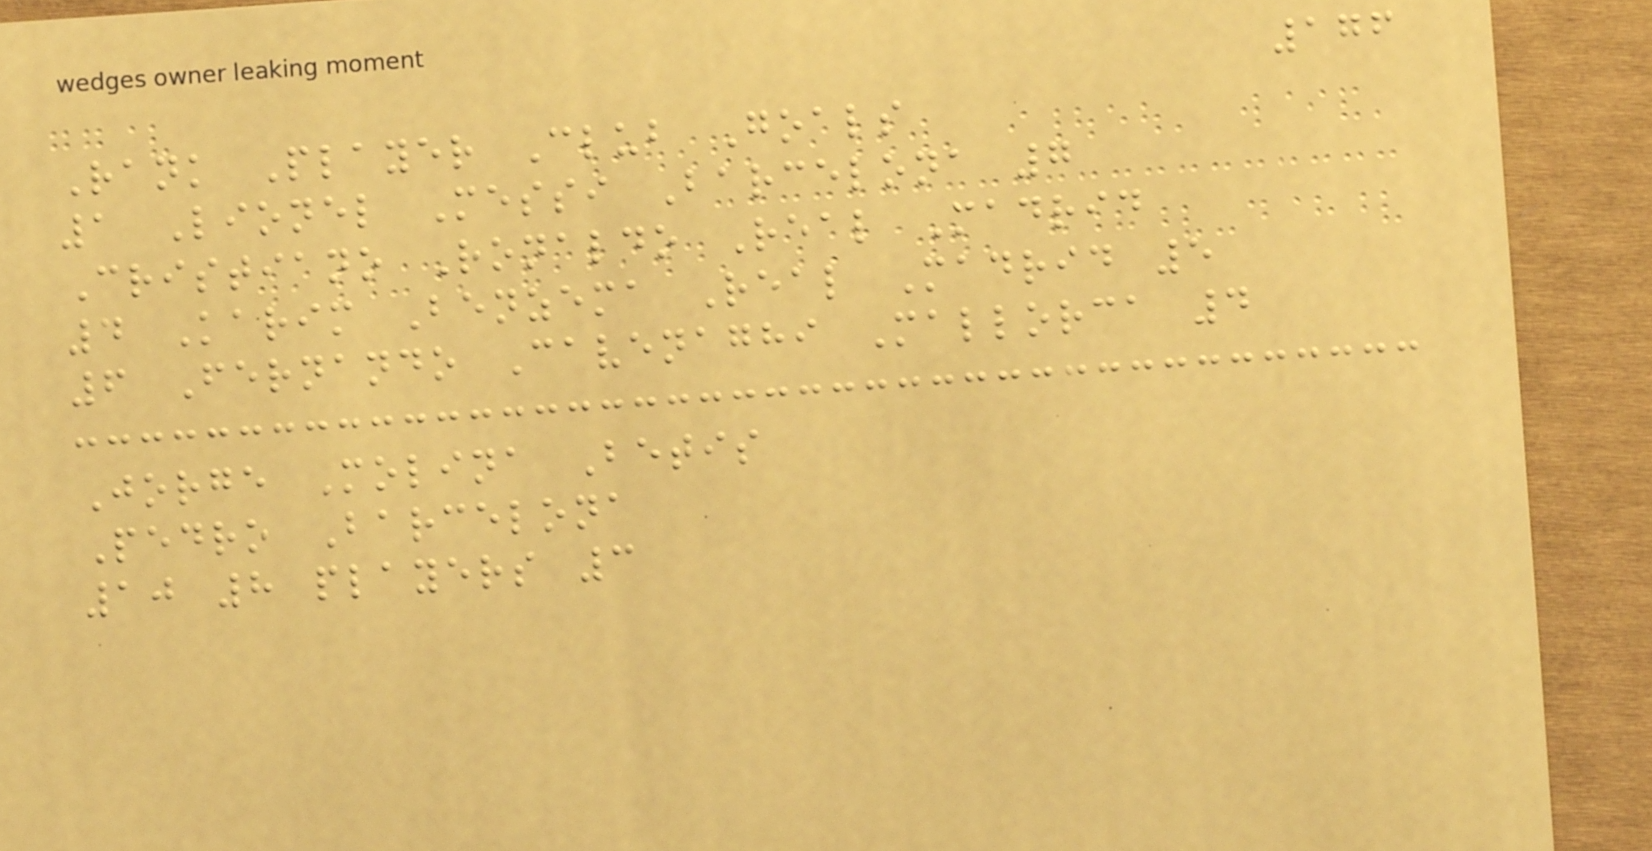176
Rank Player Club Goals
1 Lionel Messi Barcelona 7
Cristiano Ronaldo Real Madrid
4 Karim Benzema Real Madrid 5
6 Fernando Cavenaghi Mallorca 4
Jorge Molina Betis
Pedro Barcelona
10 8 players 3
